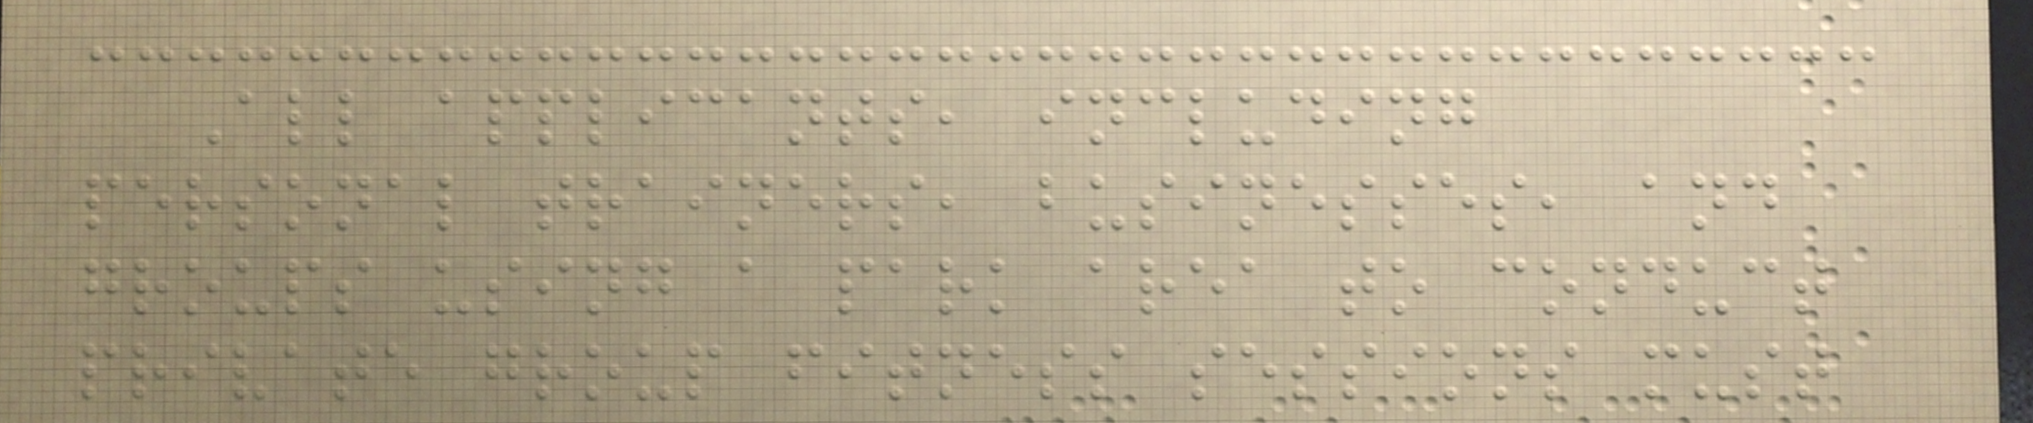All applicants, including
personal trainers, businesses, and
groups using a park area to conduct
private group fitness sessions must
